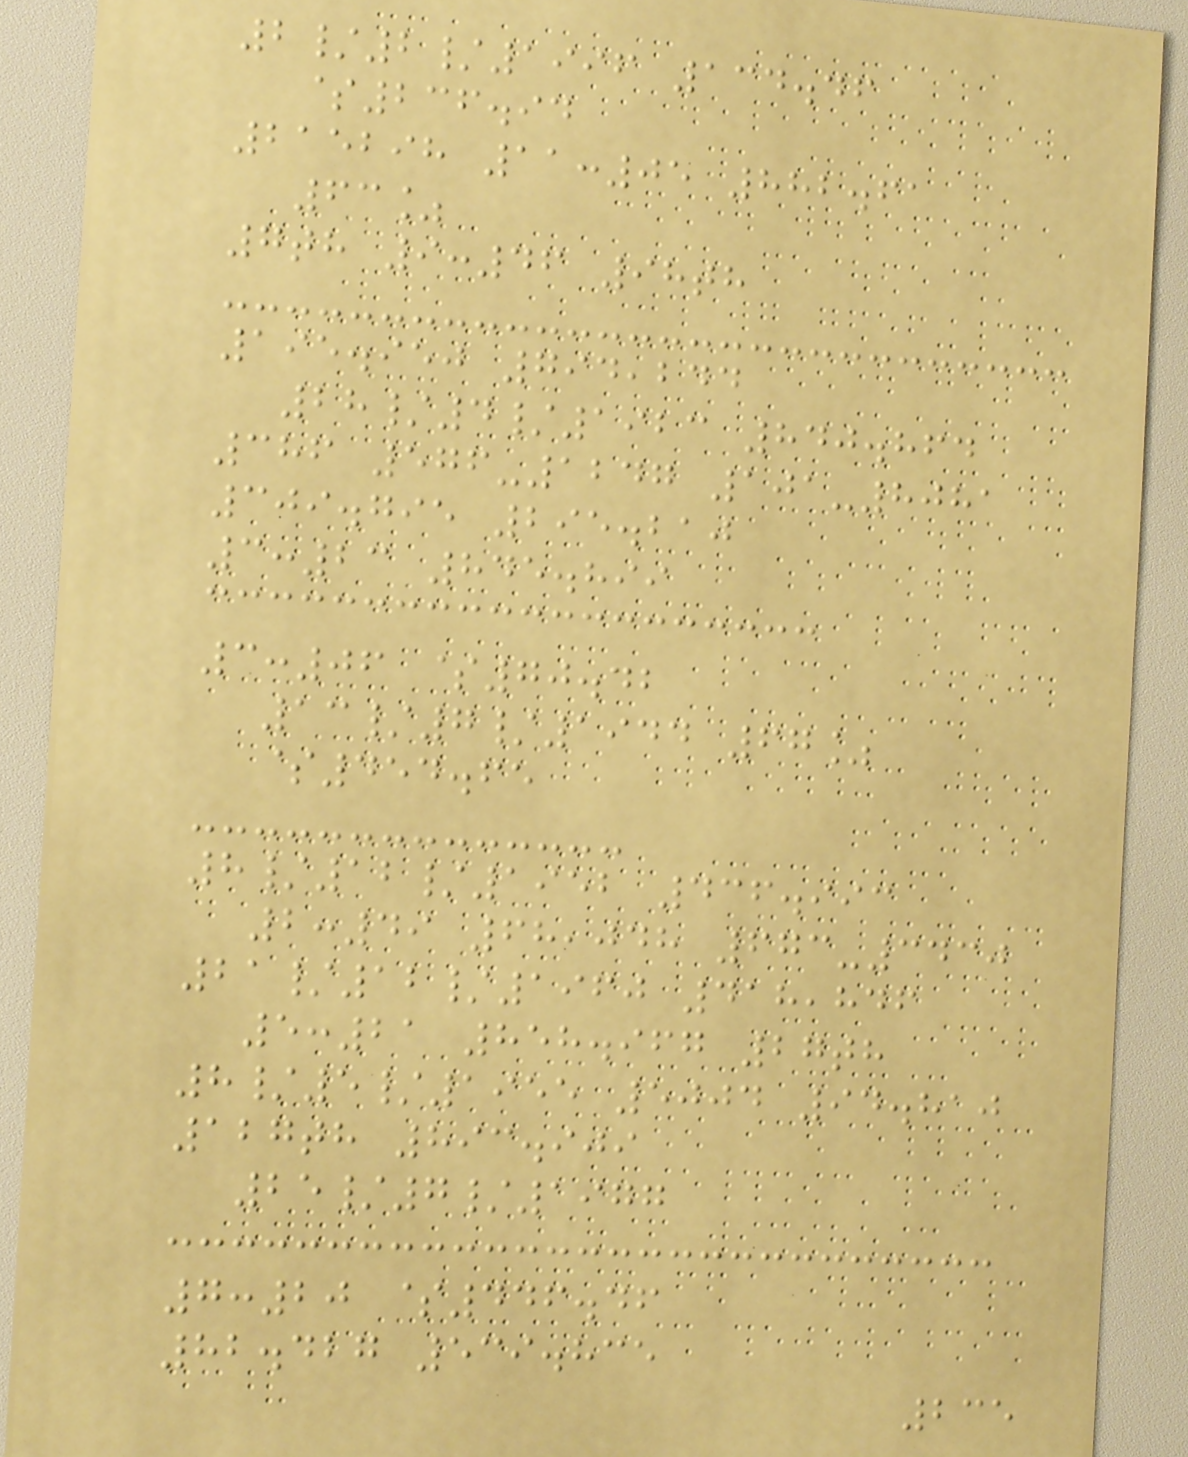2/2/1996 134.46
$236.94
215298 11:05 882.61
63%
7th 9:46 98th
195.950 794,244
28/4/1923 840.864
386 576-1247 101-8081
309.795 295.210
3:23 845.899
3:06 $70.42
13/7/1944 67%
$454.65
8/12/1952 436.993
2:49 68,048 673-3430
21/12/1960 418,846
5:21 858.967 27th
8/5/1955 5004 94.810
127th 893.909
25/7/1977
7:20 $446.46
82.427 539.835
235
